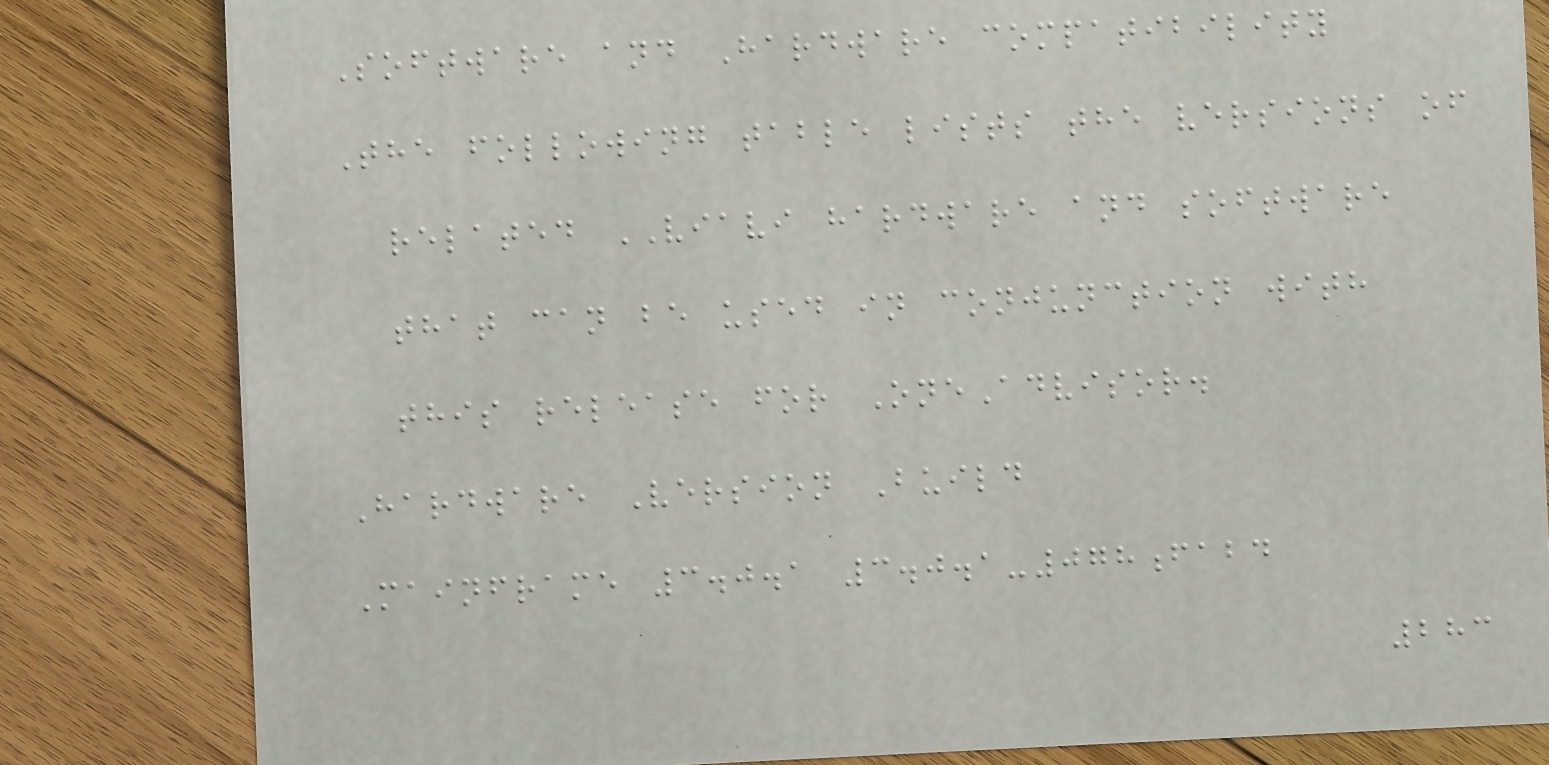Software and Hardware compatibility
The following table lists the versions of
related VIAVI hardware and software
that can be used in conjunction with
this release for OneAdvisor.
Hardware Version Build
Mainframe 3.0.1 3.0.1-078fabd
283
